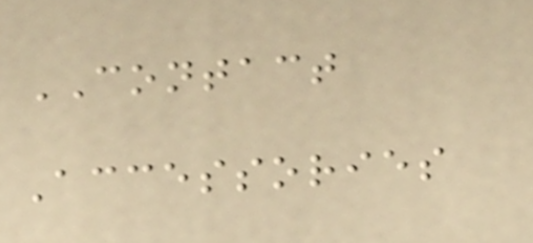CONTACT
Accessories
